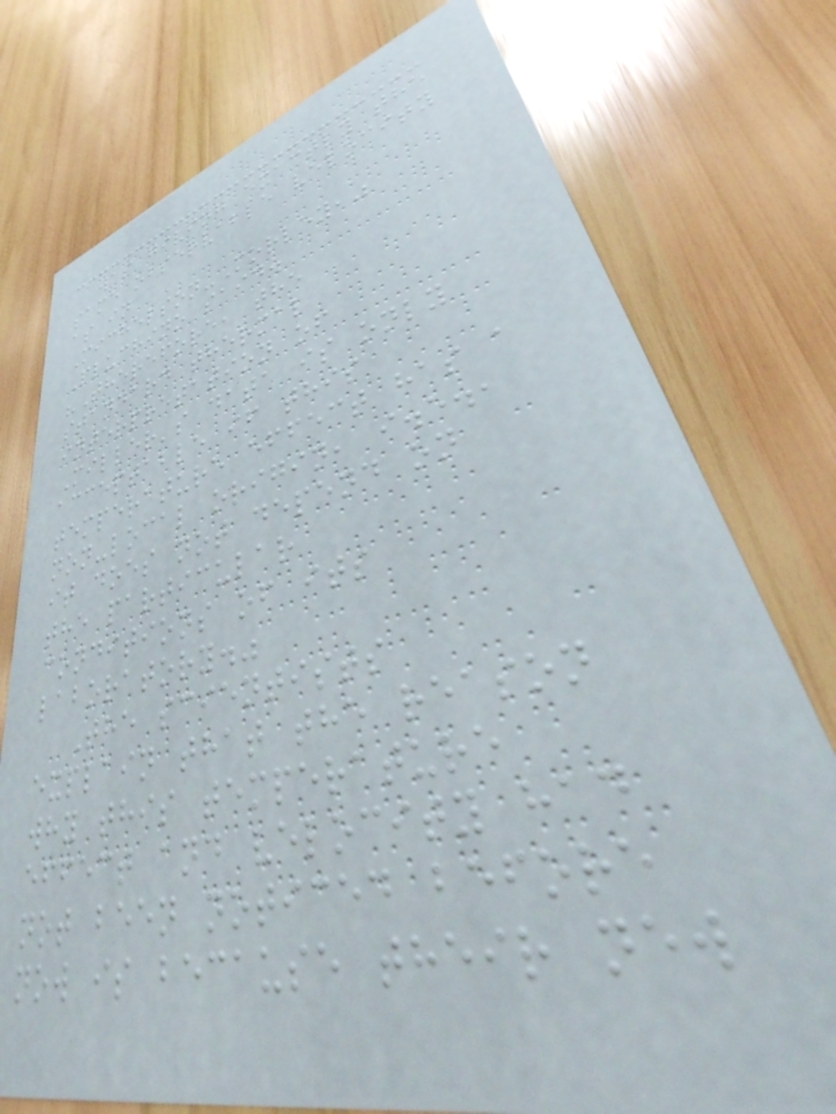was giving exactly the
same observable velocity
as in
Michelson-Morley,"
Pluchino said.
"Therefore, the
standard thermal
interpretation of
Miller's data is only
acceptable if this
temperature effect has a
non-local origin, i.e.,
it does not depend on
the particular
conditions of its
laboratory."
The scientists
explain that the reason
why this temperature
effect and velocity had
not been noticed before
now is because their new
